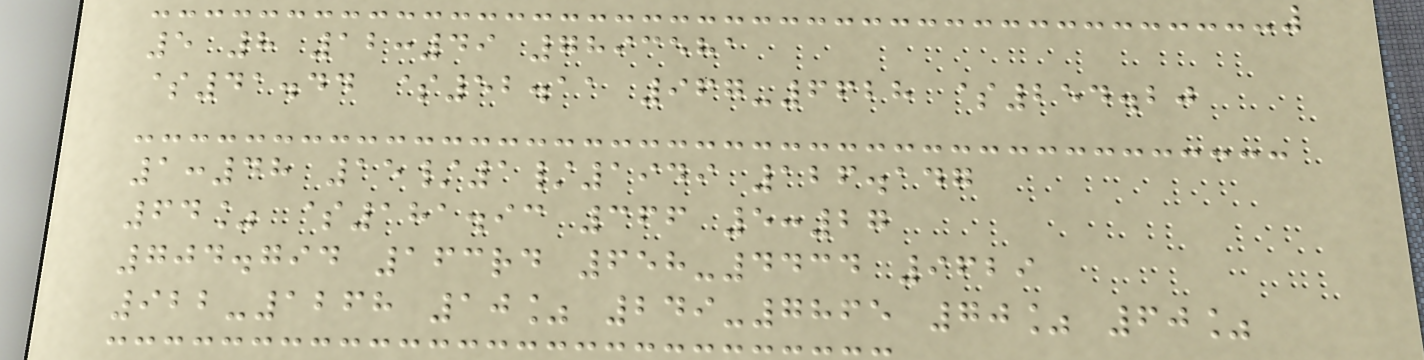5 8 12:49 7893581
$41.44 $52.11 967-6628 $254.20
1:48 15/1/1949 126.147
64% $181.93 366 5:27
704.794 163rd 658-4434 9629
922-1268 10% 249-7865 70% 60%
